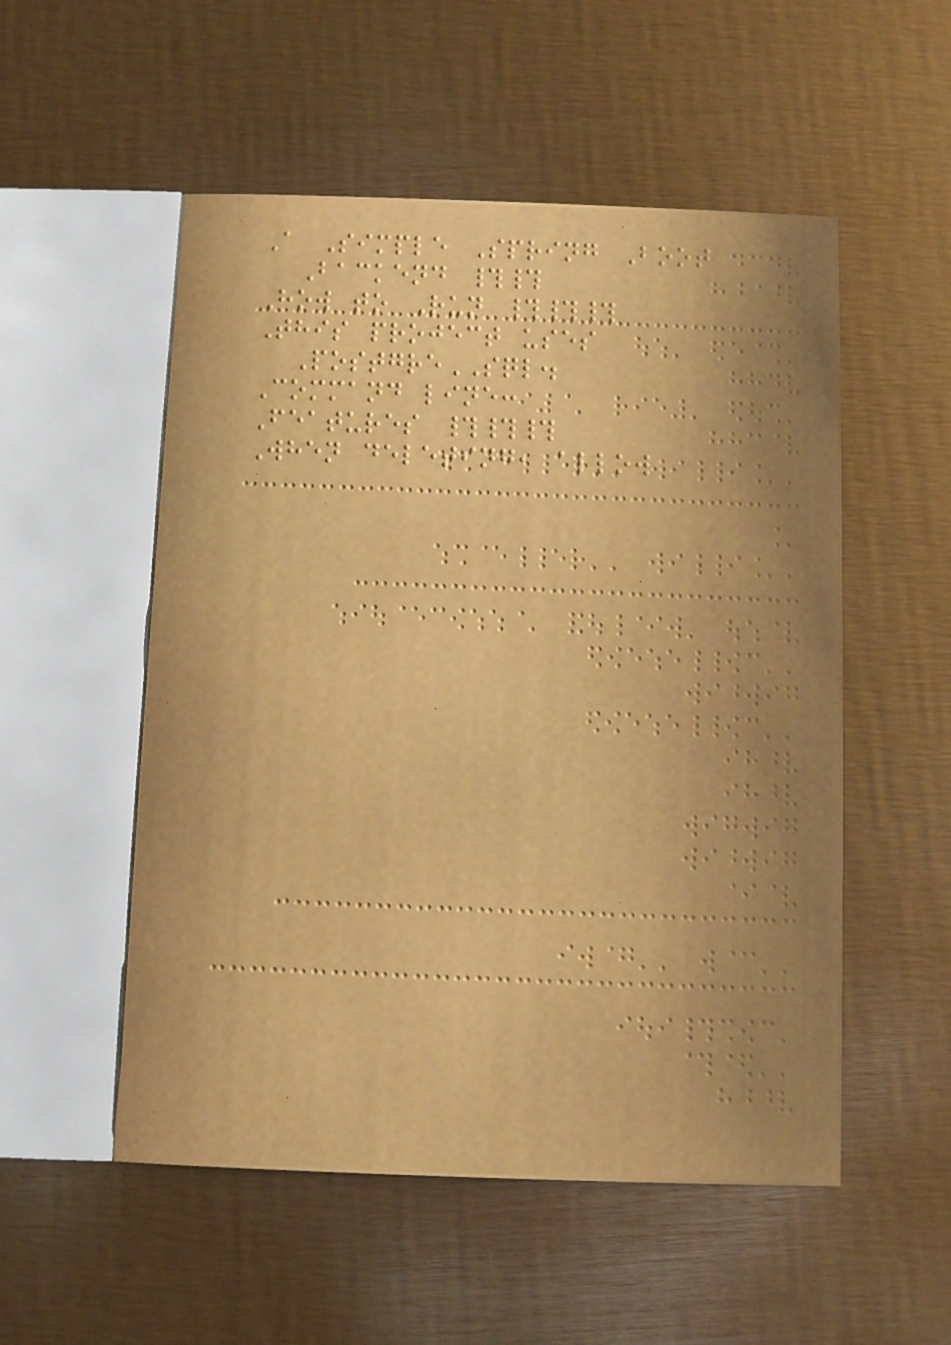A Simple Spring Boot
Backend ##
How to Run ###
This project uses
PostgreSQL.
Command line:
Features ###
When deleting, allow
